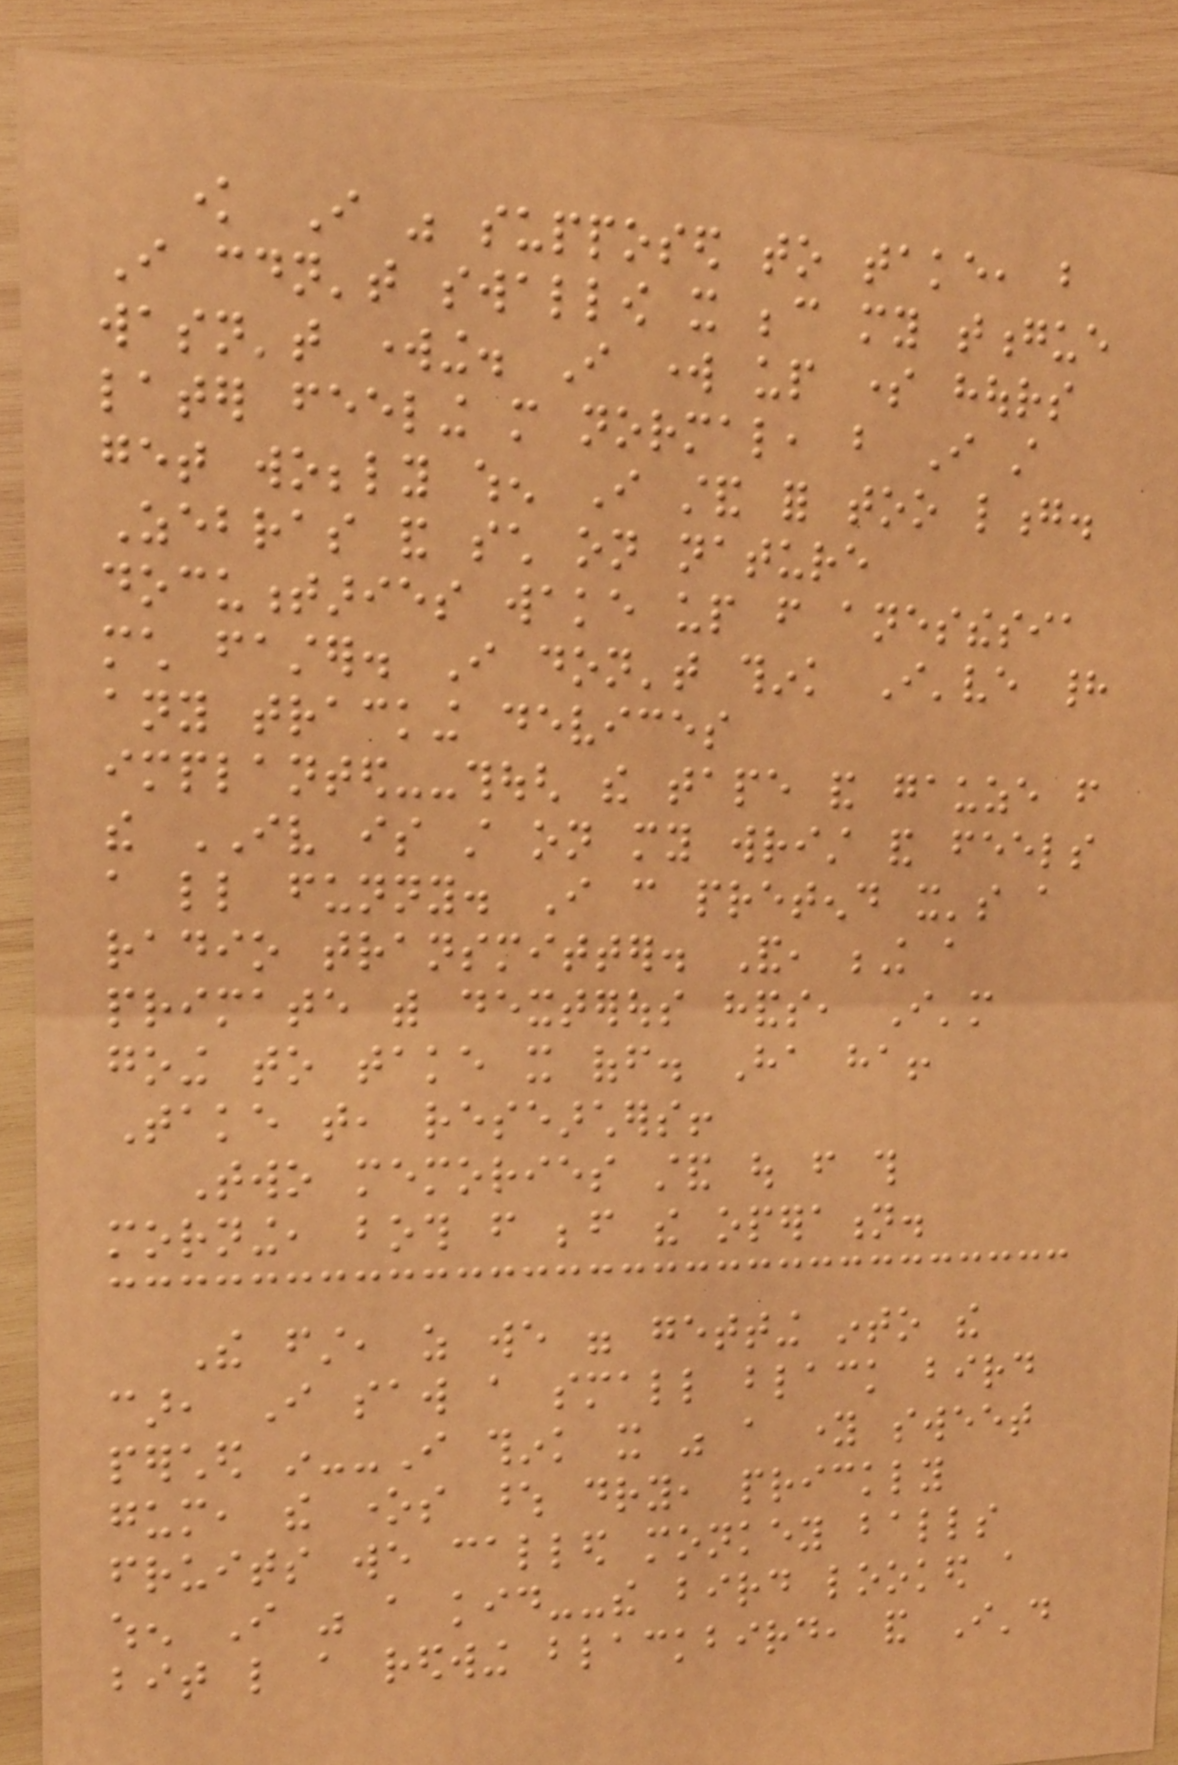know I was supposed to take, but
I couldn't swallow it because my tongue
wasn't working. I work up some hours
later feeling more normal, but I still
get wobbly when I stand for too long.
Zebras and such on nature
documentaries wake up from anesthesia
much faster. I don't think I've had
any tracking devices
implanted--though the tape and gauze from
the IV is still on my wrist and feels
a little funny. I can pretend it's a
radio transmitter. And, being a
primate with dexterous hands, I'm
going to take it off. Ha ha!
Take that, researchers!
Two memories stand out from this
morning, both from before the operation.
The first, as we were getting into the
car, I saw a small black bird
perched in--I think it was a young sweet
gum, the ones whose dry, prickly
fruits we called monkey balls
when I was a kid--the bird looked a
bit like a redwing blackbird, and I'd
